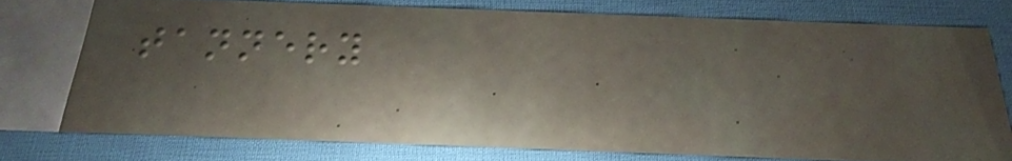tannery
